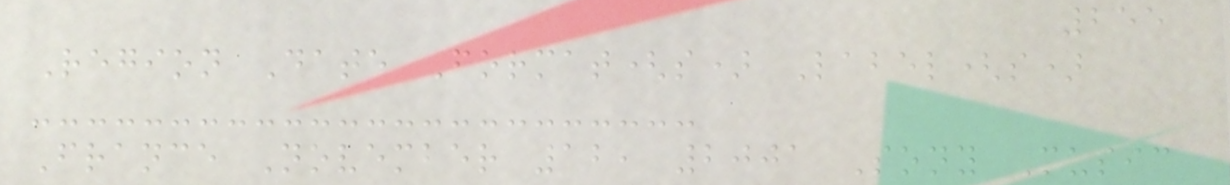255
Region Date Format(s) Label(s)
France November 12, 2001 Sony Music
